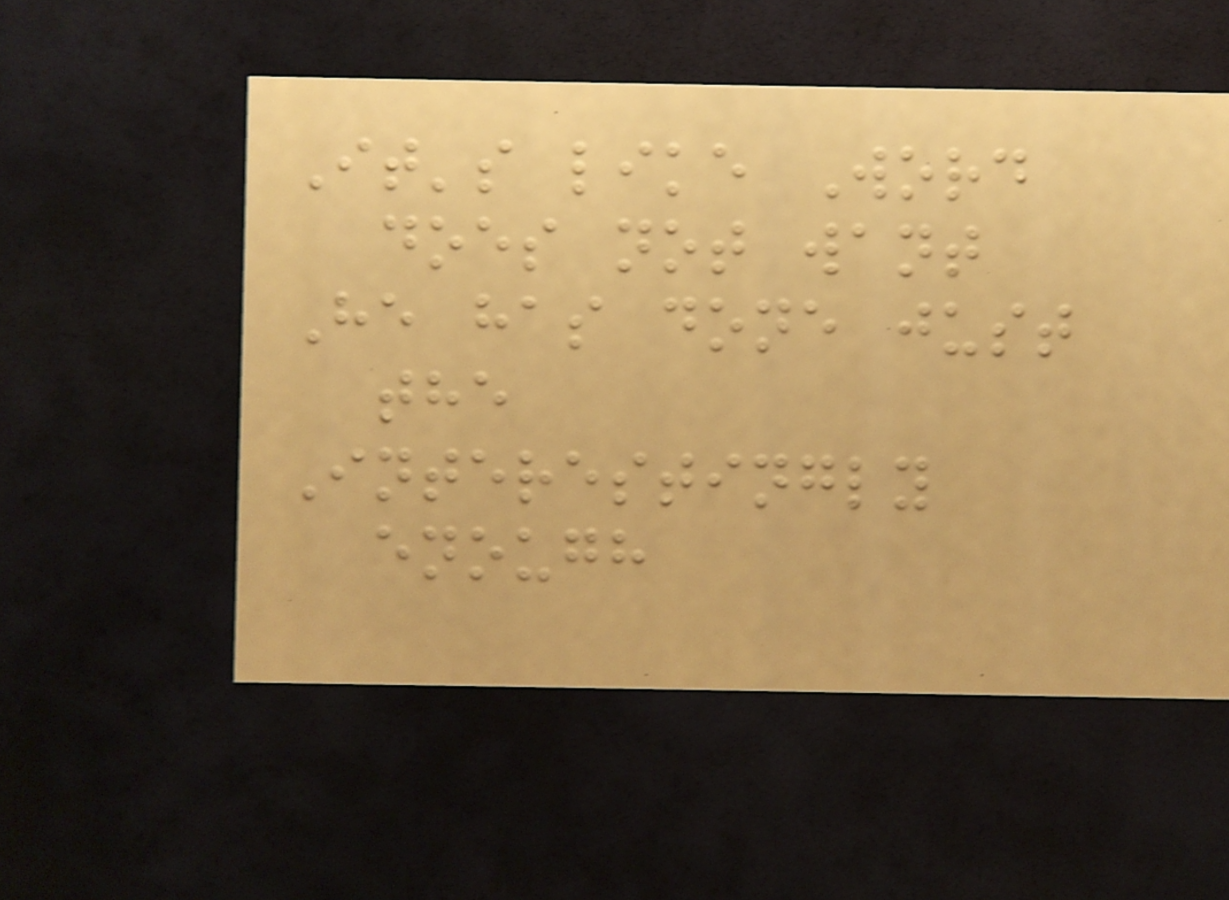It's like Word
does not want
He has done just
the
Interestingly
enough
